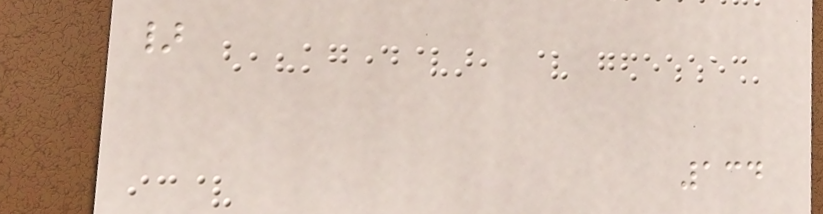}
134
